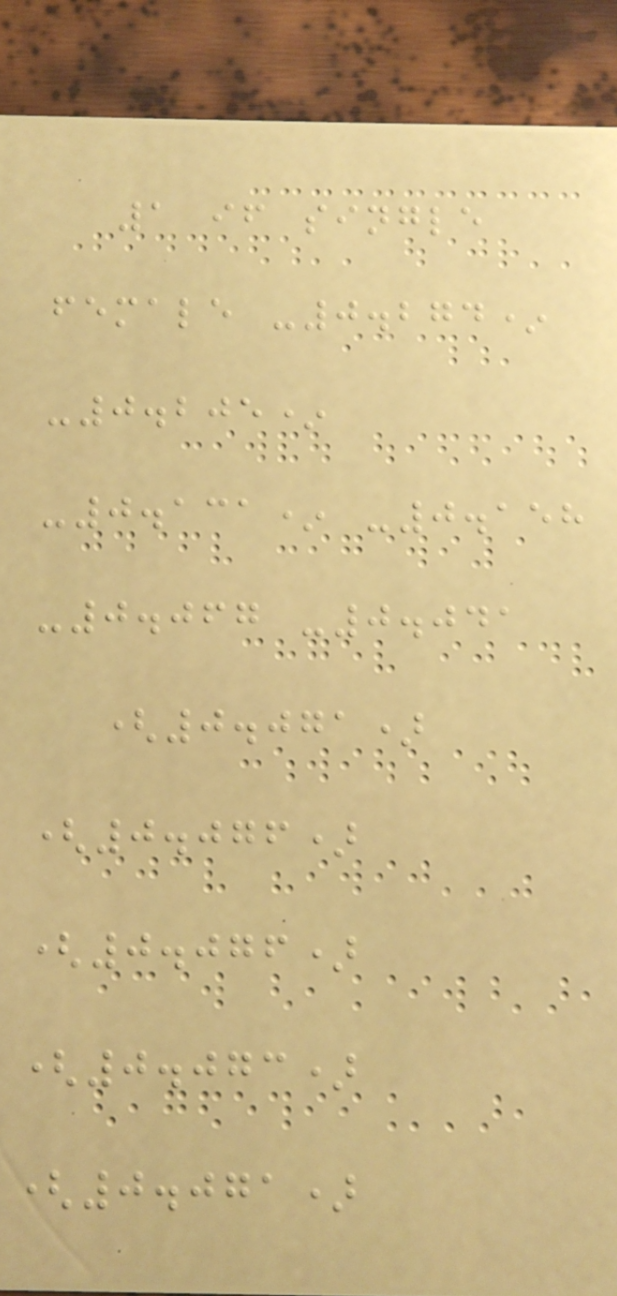1 if single
female -0.274*
-0.205*
-0.131* -0.158
-0.067 -0.041
(0.071)
(0.076)
(0.076)
(0.073)
(0.071)
